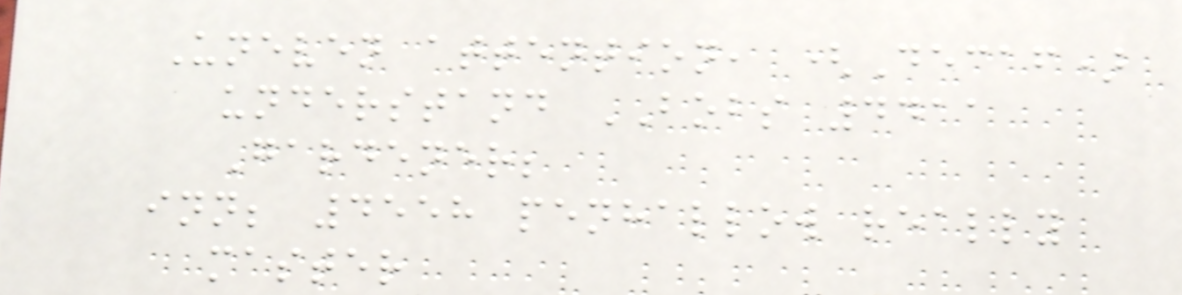Uneven attention, (Decaf)
understand BOBS 4411
Gardener;
inn; 4558 penhallow really
master
